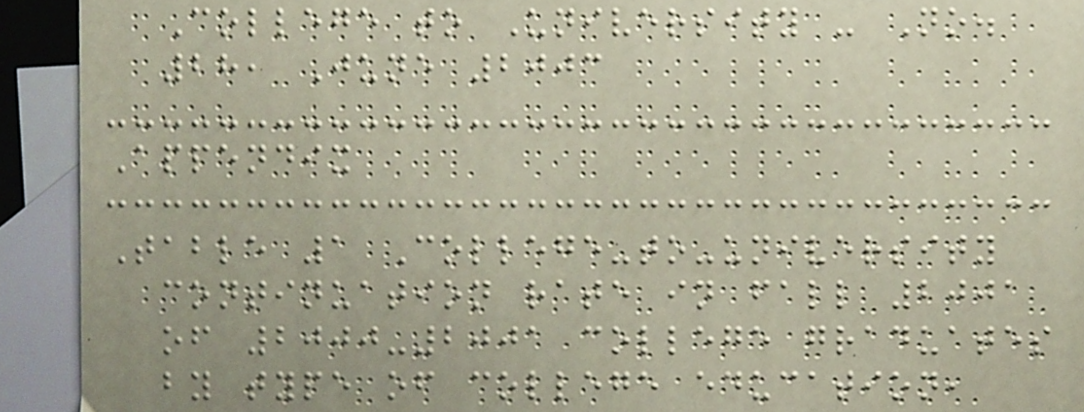College to University - No.
28, June 2003
Appendix
Table 1 College-to-university
continuation rate in fall 2001
of 2000-2001 college graduates
by type of college education,
